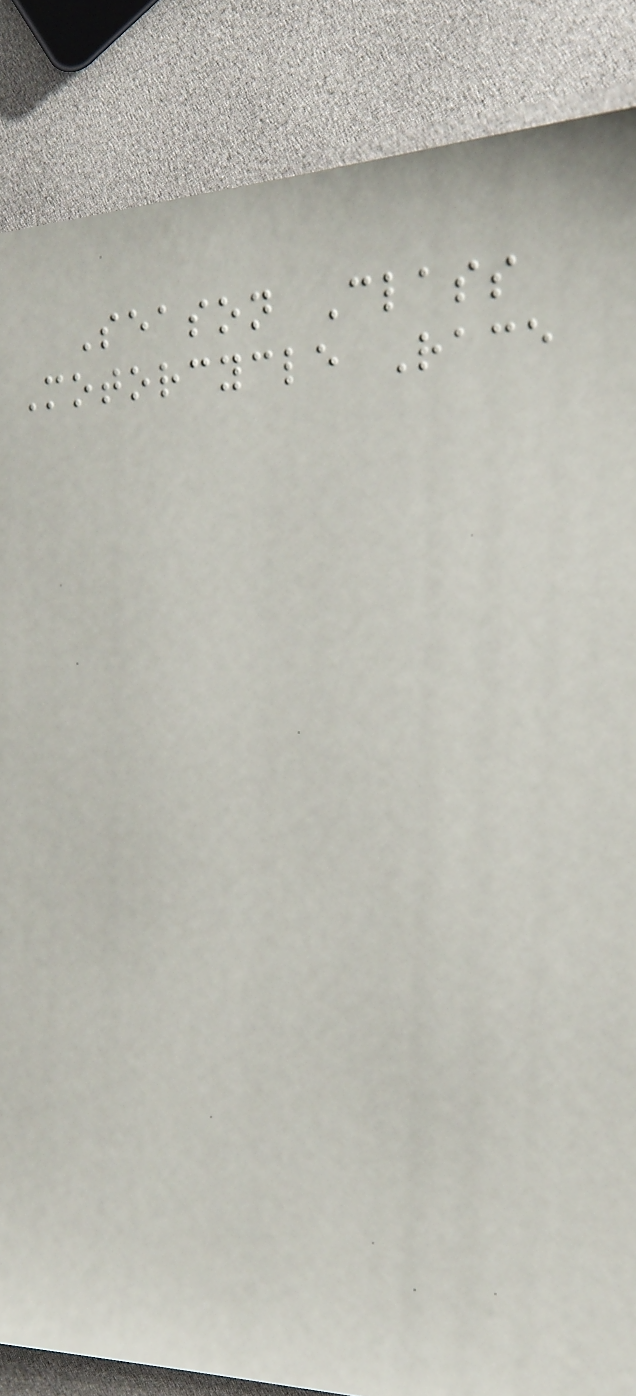Season Class
Motorcycle Race
